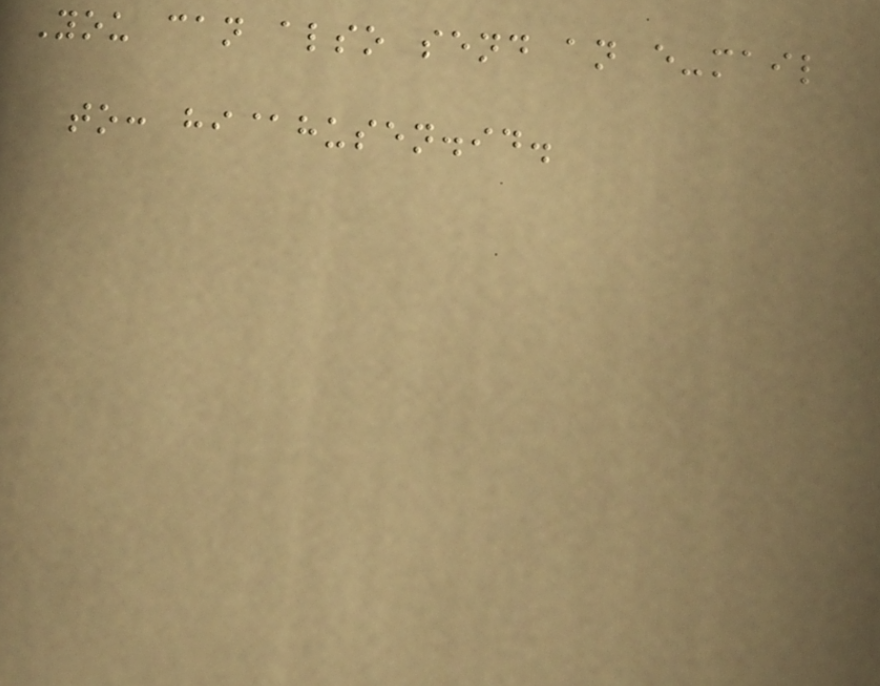You can also send an e-mail
to: hi@husen.id.
